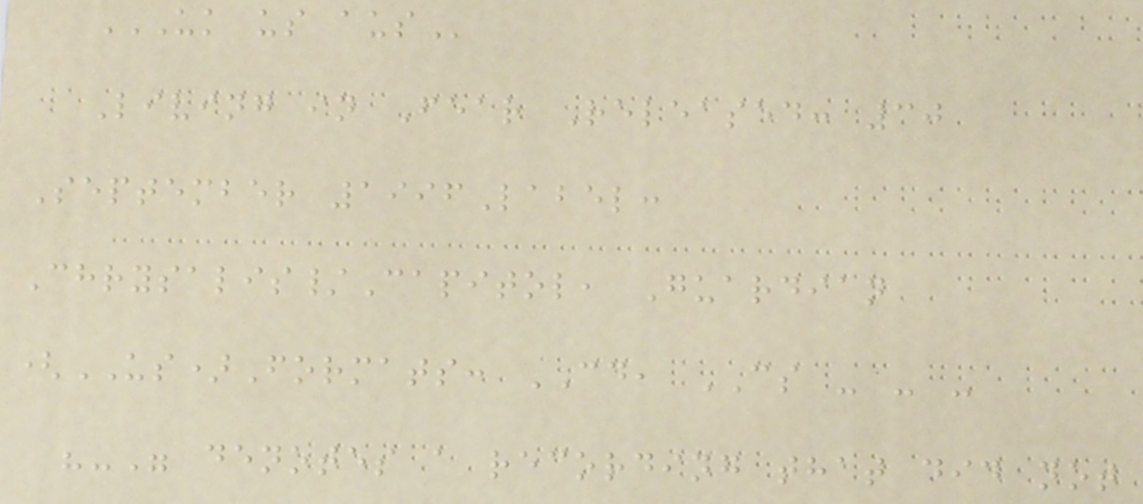UK US AUS
Living in Fear Released: 30
September 1996Label:
Chrysalis/Capitol, Guardian
(US)Formats: CD, CS - - -
"-" denotes a recording that did not
